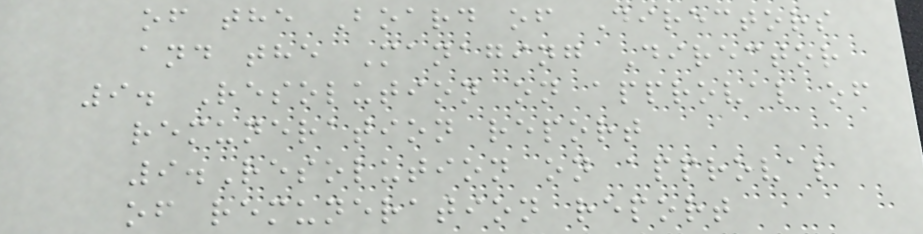of the Board of Directors
and the Managing Director
9. Resolution on approval of
remuneration report
9.Resolution on approval
of remuneration report
